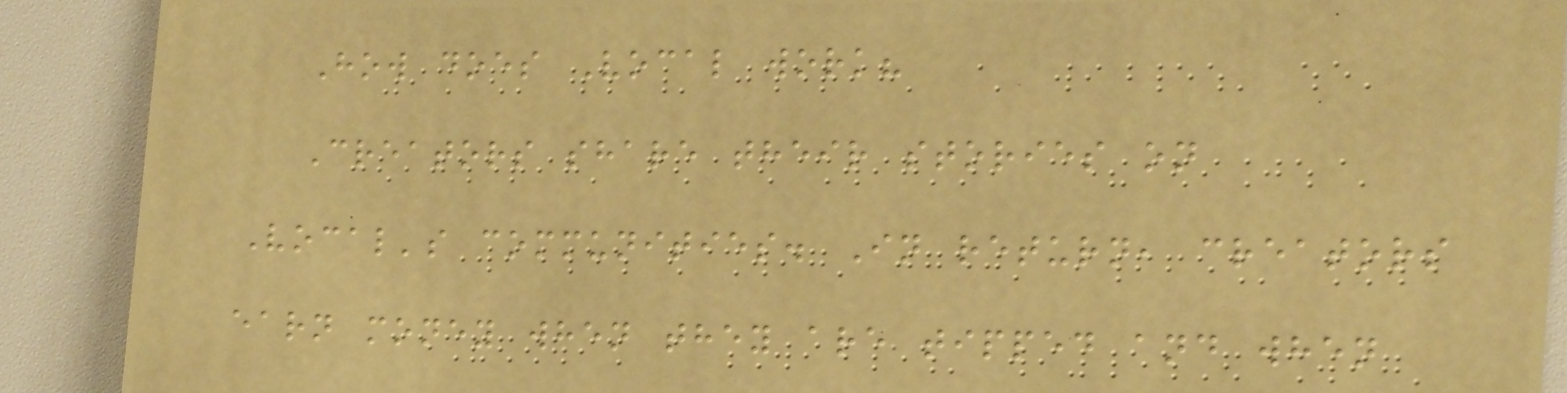How does Vocal work?
Creators share their stories on
Vocal's communities. In return, creators
earn money when they are tipped and when
